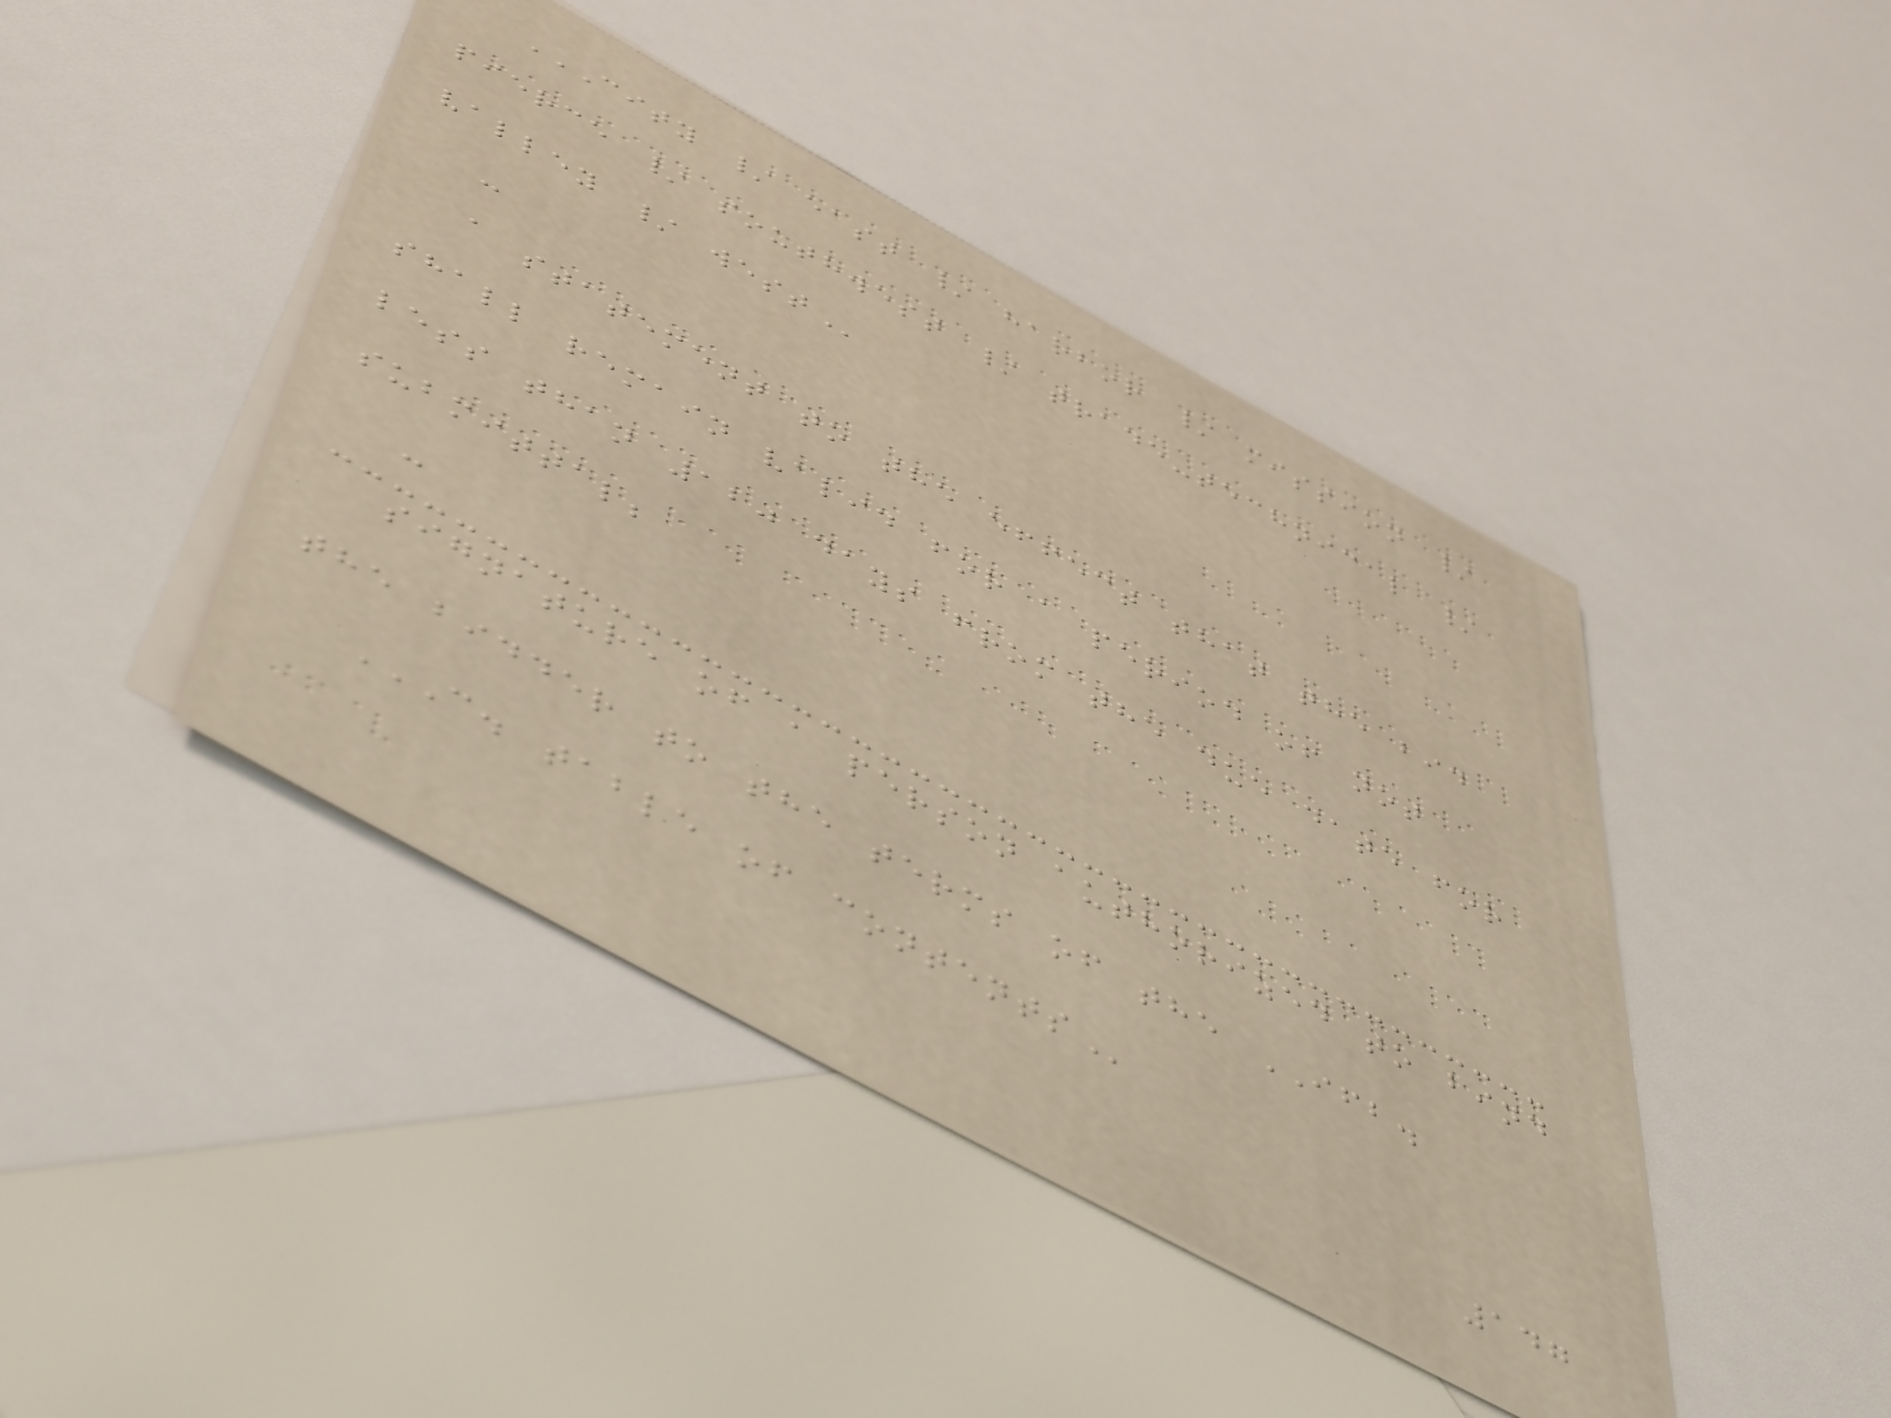CITY / EAST / HARBOR / MISSION /
PIERCE / SOUTHWEST / TRADE-TECHNICAL /
VALLEY / WEST
-
a statement to the effect that the bid
shall remain valid for a period of not
less than 120 days from the due date for
submittal;
-
signature of a person authorized to bind
the bidder to the terms of the IFB.
C. TABLE OF CONTENTS
147
